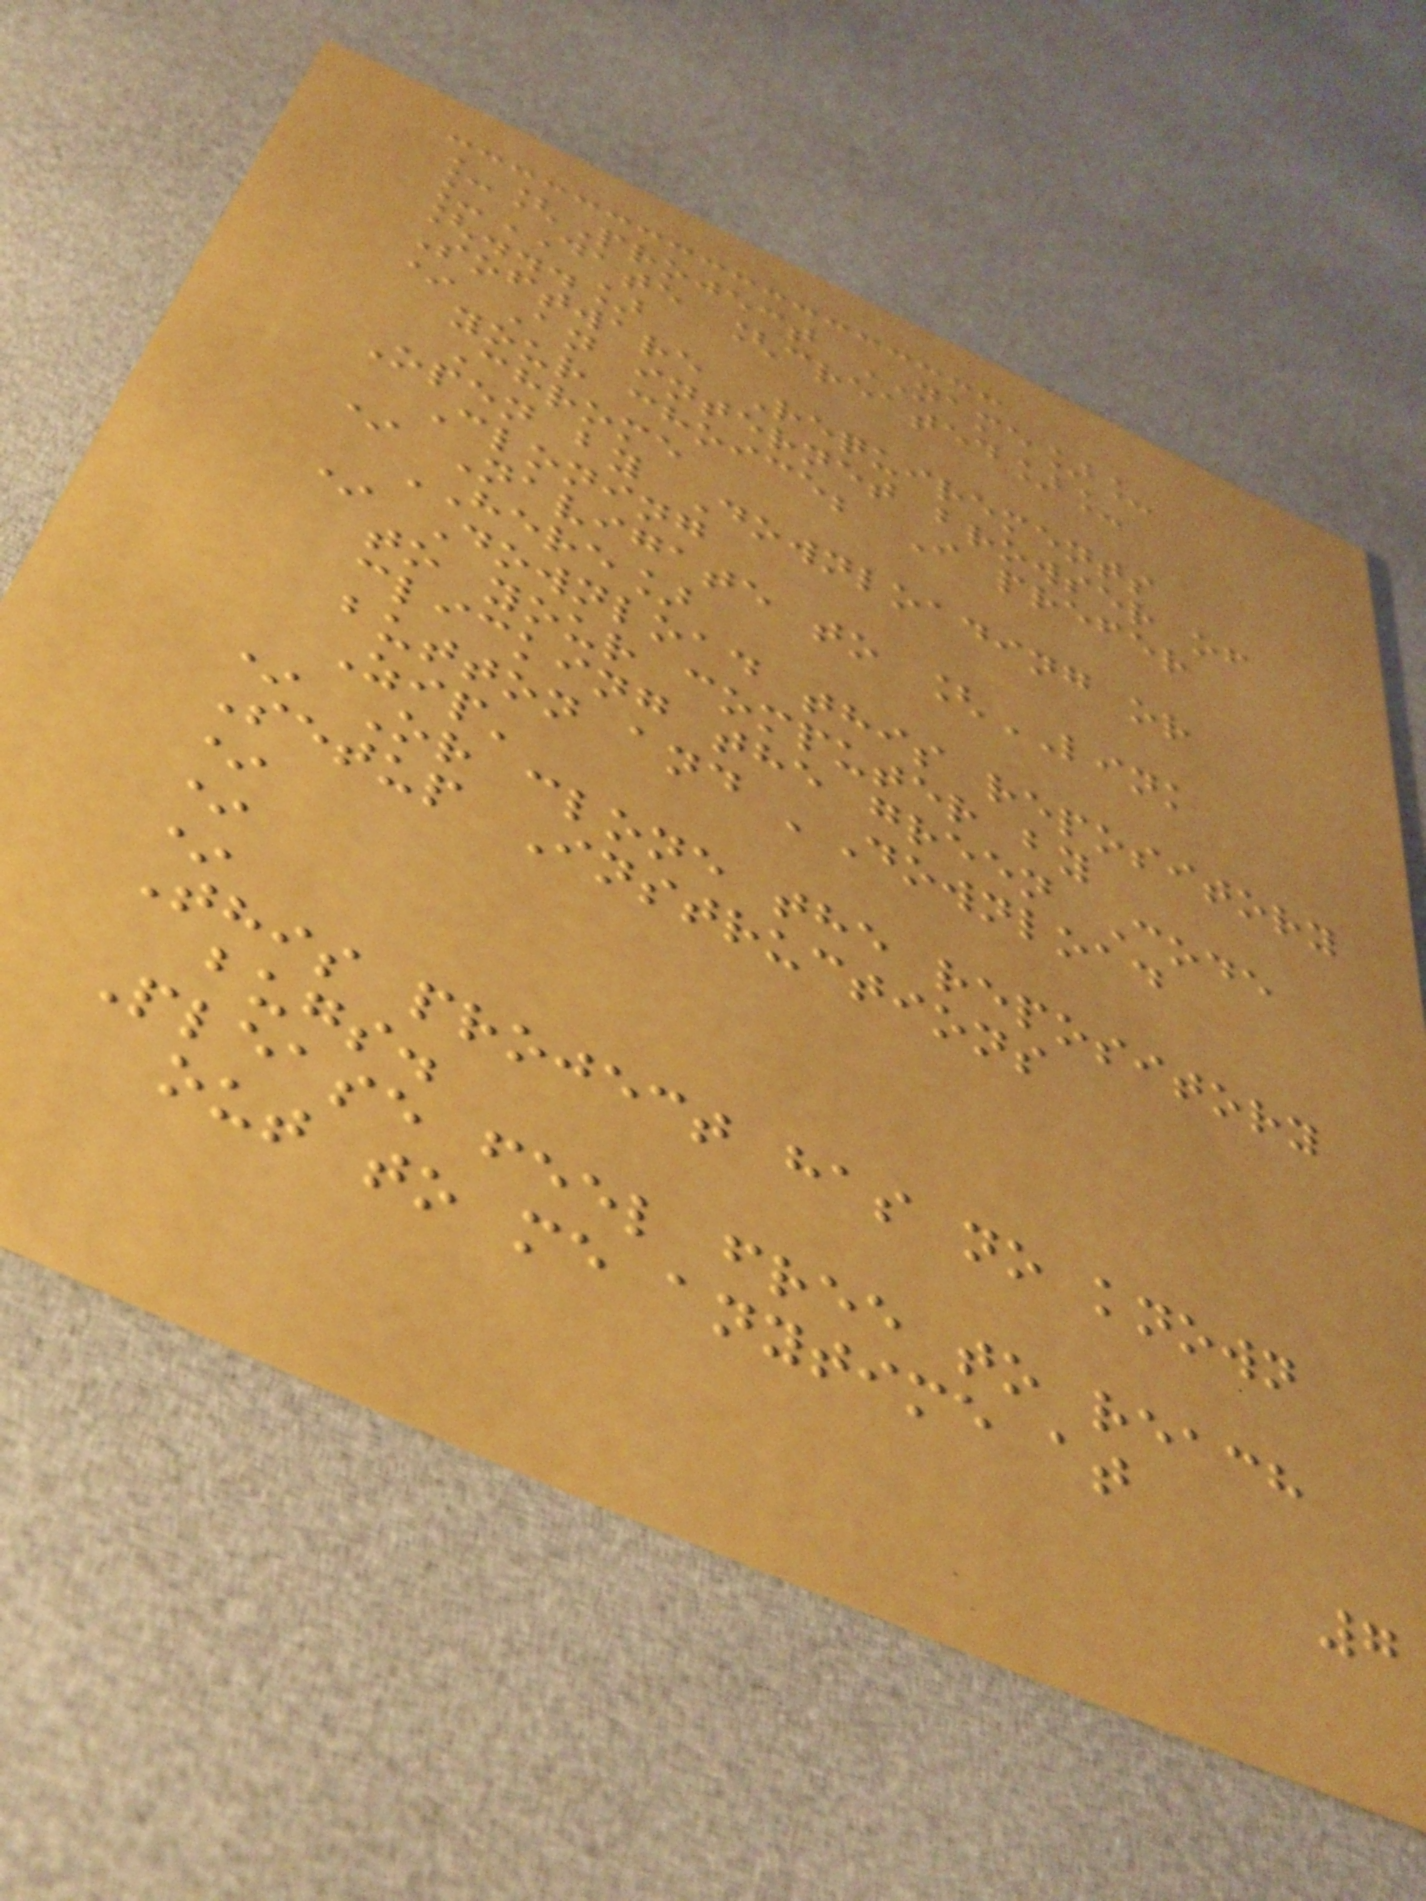_[Project NAME]_
_DATE [created]_
[...]
Software Requirements
* An internet browser of
your choice; I prefer
Chrome
Open by Downloading or
Cloning
* Navigate to [LINK
HERE]
* Download this repository
to your computer by
clicking the green Code
button and 'Download
Zip'
* Or clone the repository
Setup Instructions
*
*
*
This project has no known
bugs.
Please feel free to reach
out to me anytime at
7
